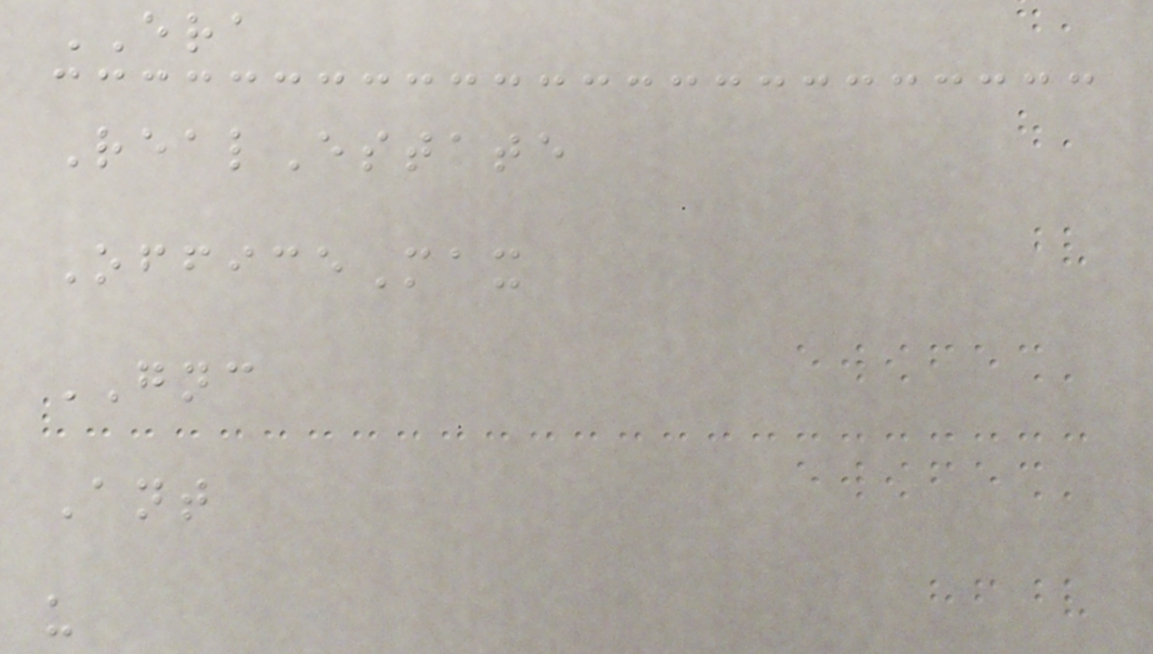ERA
RealEstate
OfficeMax
GNC
Ant
u
